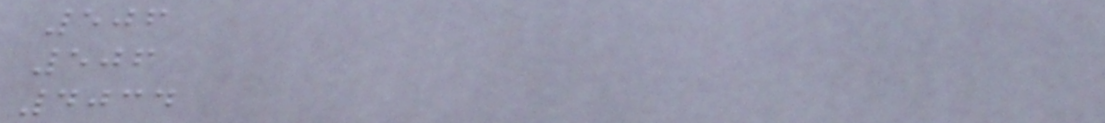506
506
4034
